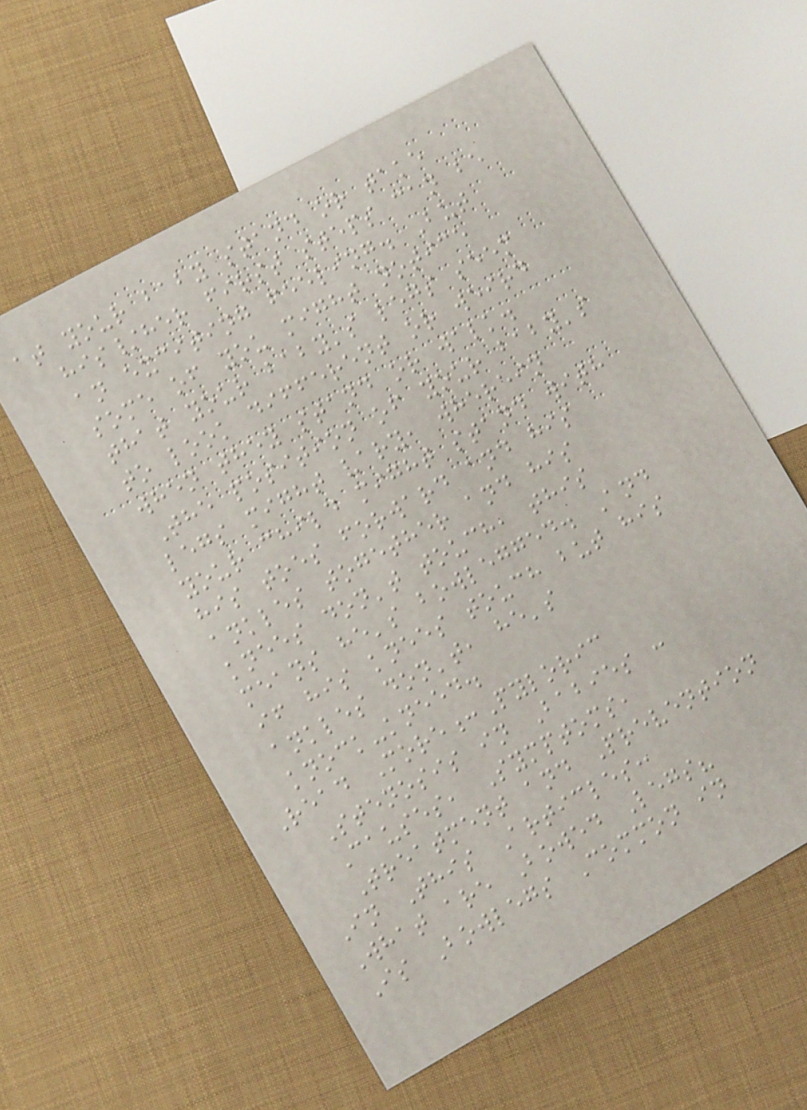at your baby stand or take
his/her first steps can be
an exciting feeling. But
some of you might notice
that your baby's legs seem
to look different or weird
when they stand or walk.
The position of your baby's
legs might vary, wherein
your child might stand with
his toes forward and his
ankles together and his
knees don't touch, this
means he's bowlegged. And
if his knees touch but his
ankles don't, he's
knock-kneed.
Read More:Pyloric
Stenosis in Babies :
Causes, Symptoms,
Treatment and Prevention
In This Articles:
What are Bowed Legs?
Is Bowlegs Common in
